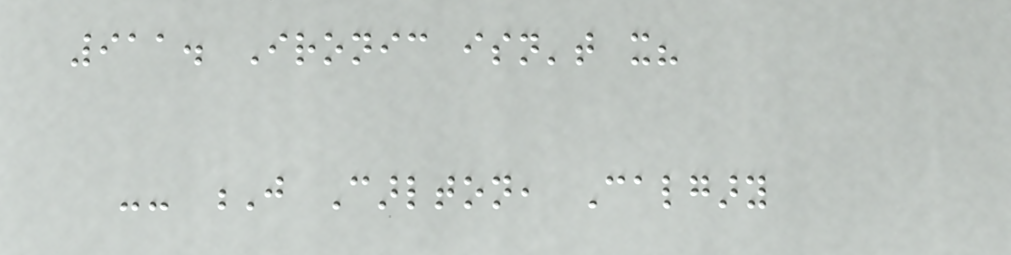911. Ironic isn't it?
-- J Carlton, Calgary
